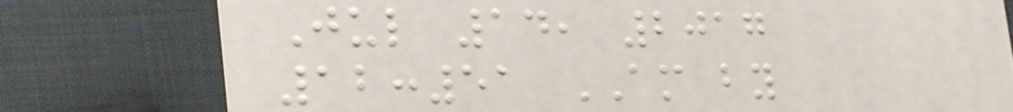Jul 14, 2017
12:51 AM by
